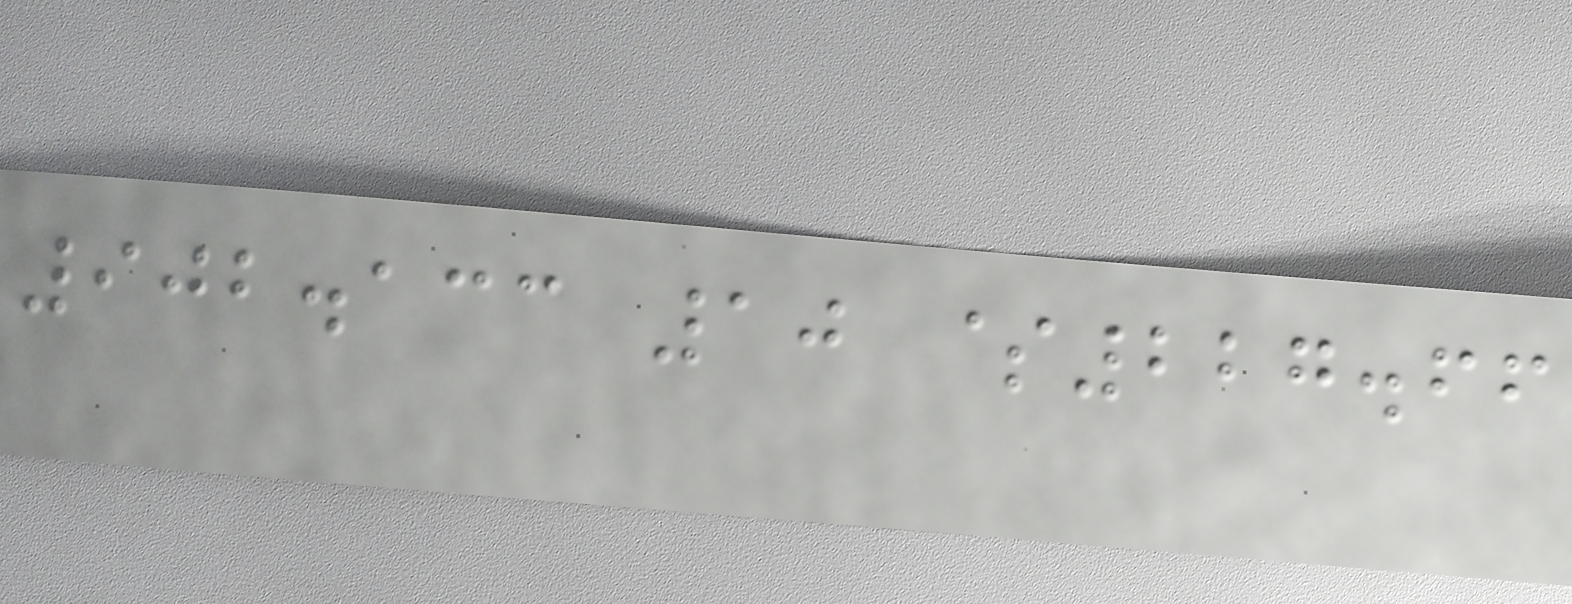902.133 10 $227.66
